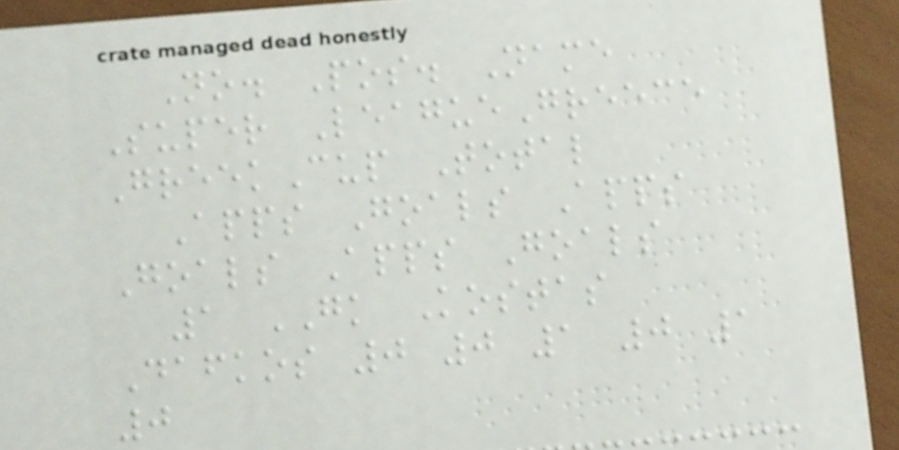No. Pos. Name
Super LeagueGreece
GreekCup Total
Apps Goals Apps
Goals Apps Goals
1 GK Kostas
Dafkos 0 0 1 0 1
0
